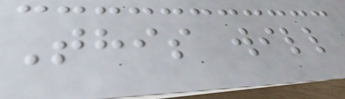This will
